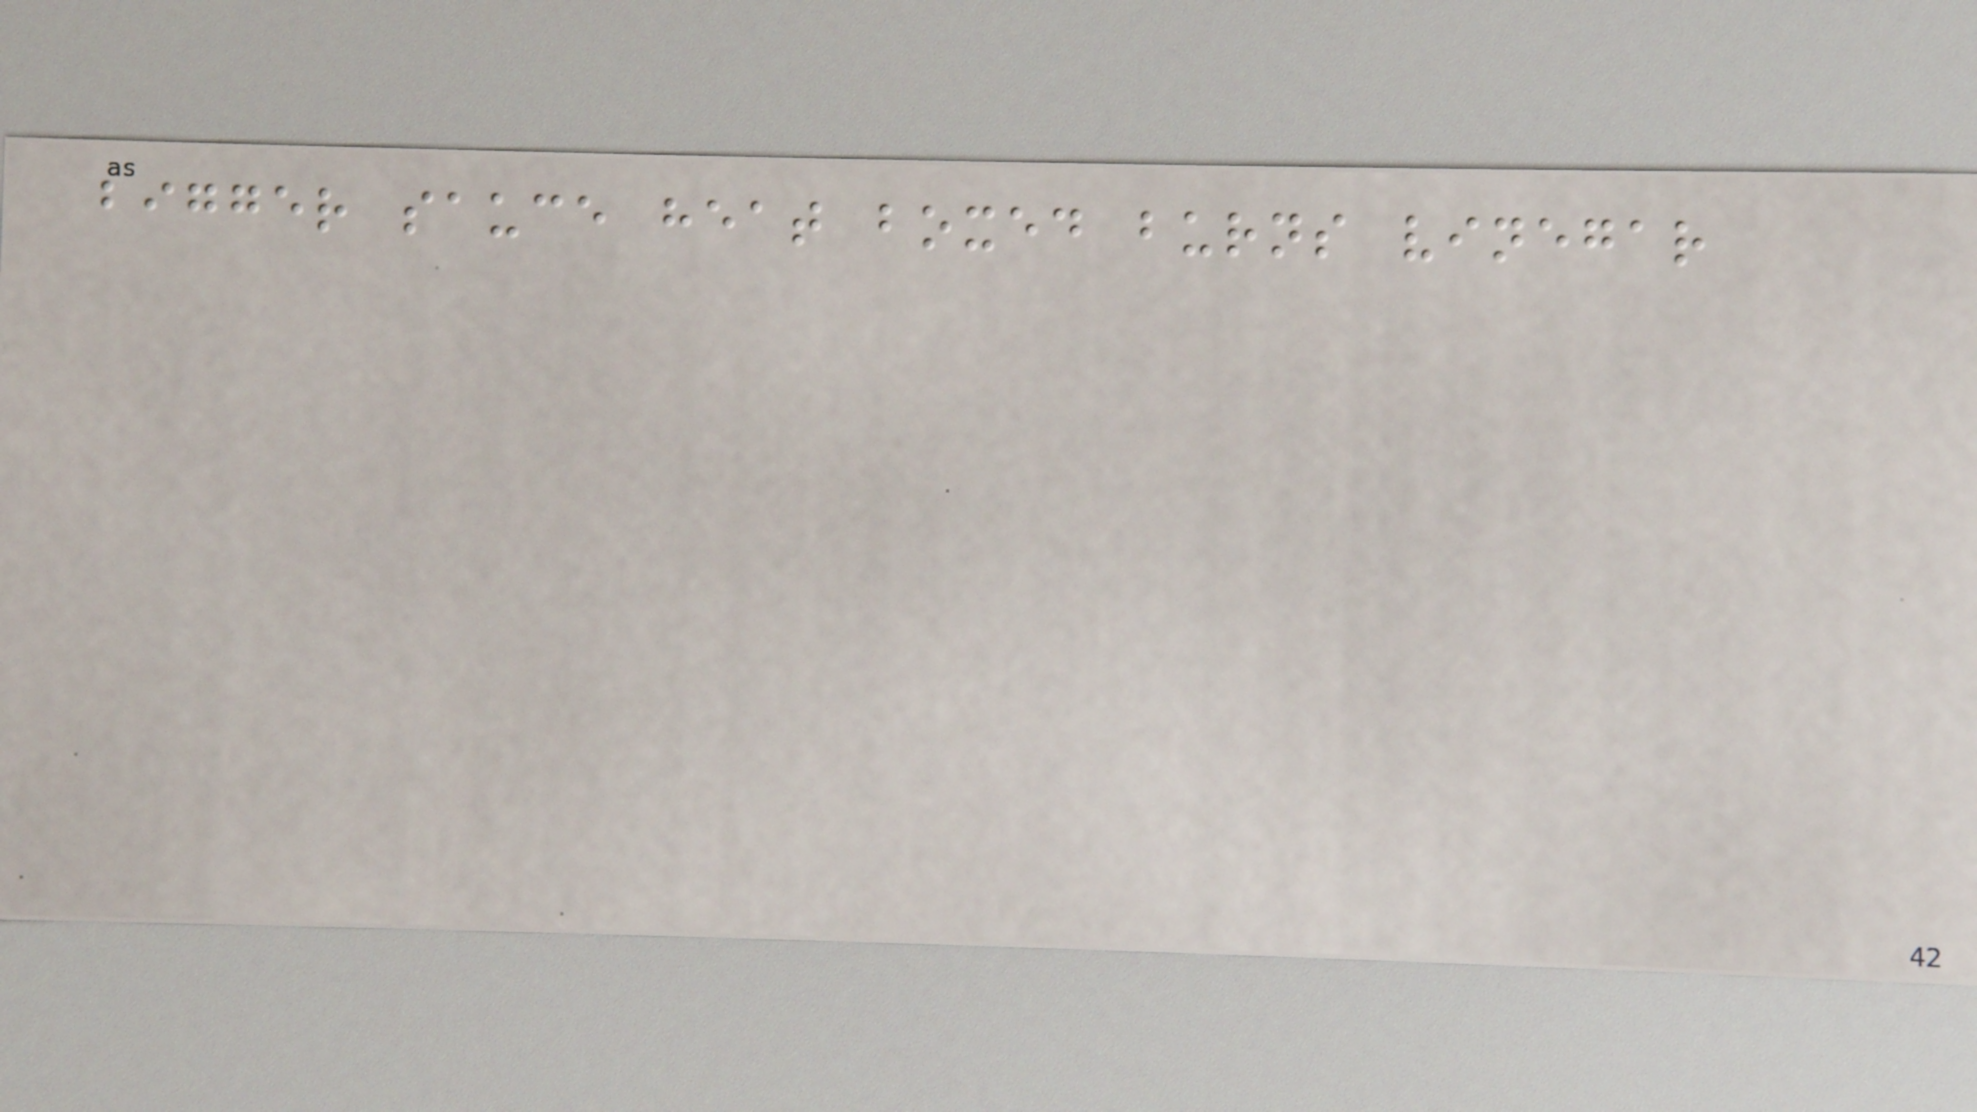bigger sauce heat boxed burns vinegar
